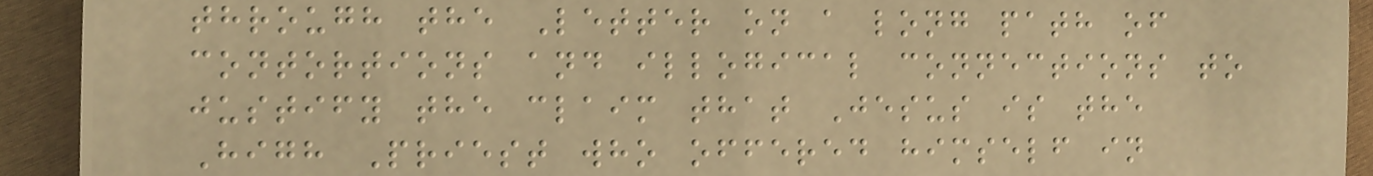through the Letter on a long path of
contortions and illogical connections to
justify the claim that Jesus is the
High Priest who offered himself in
